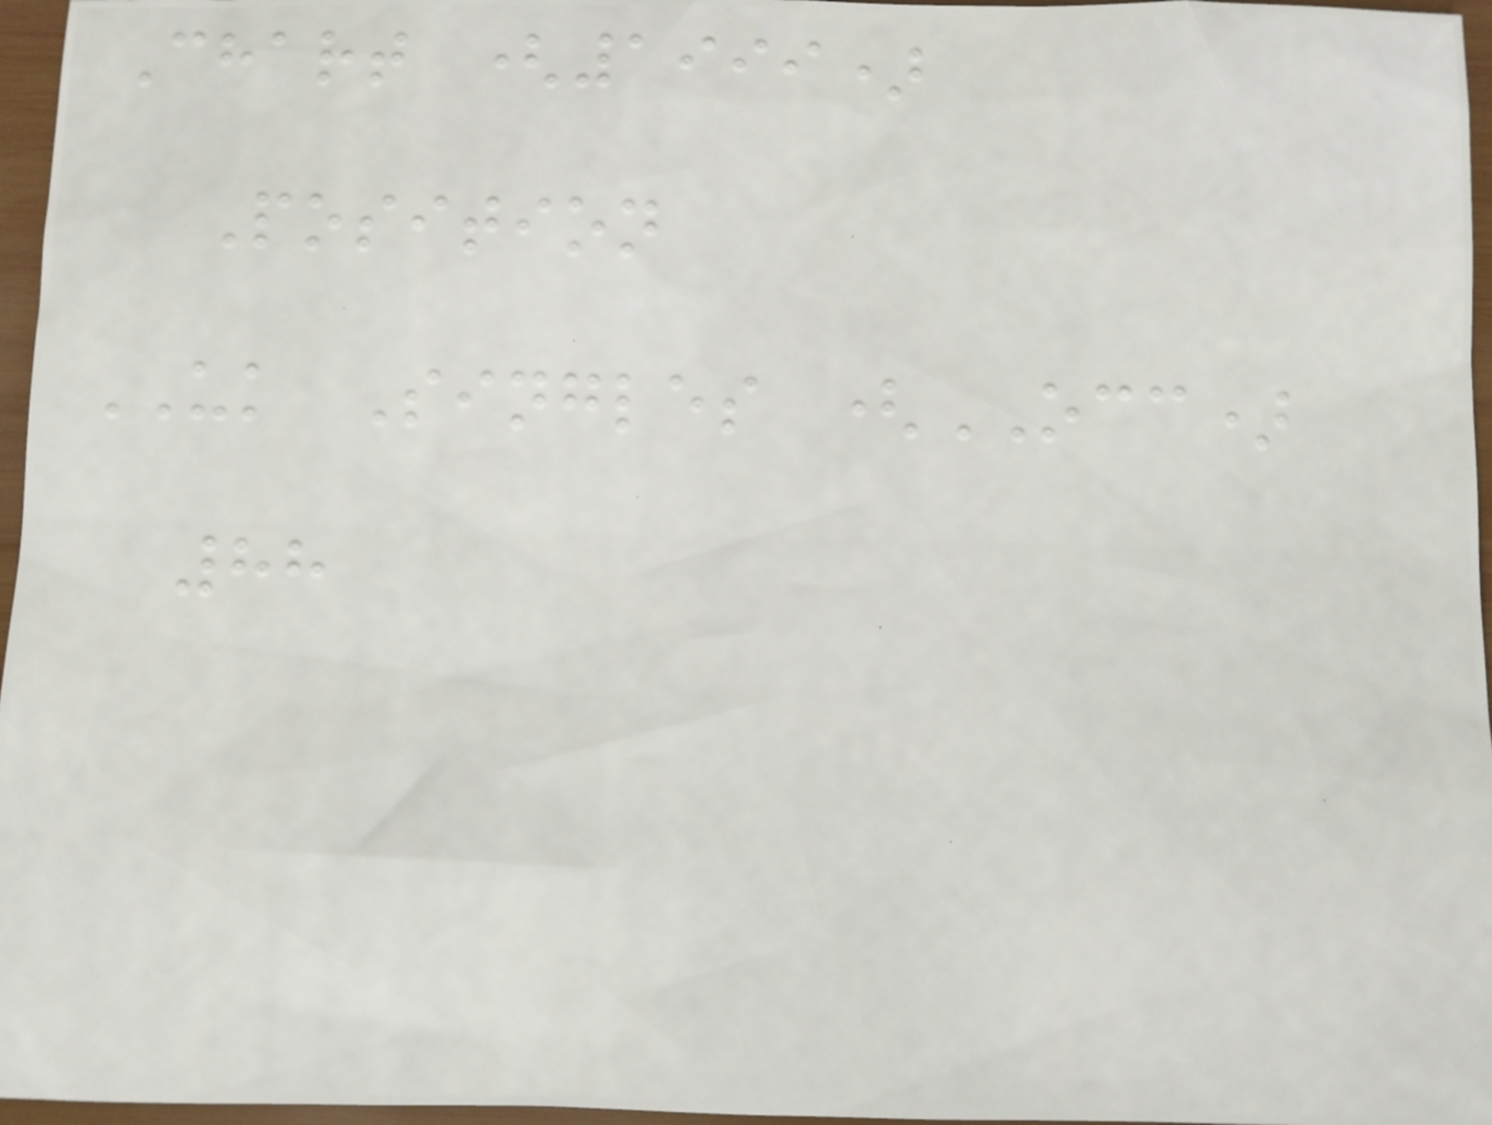Chart (1999)
Position
UK Singles (OCC)
88
